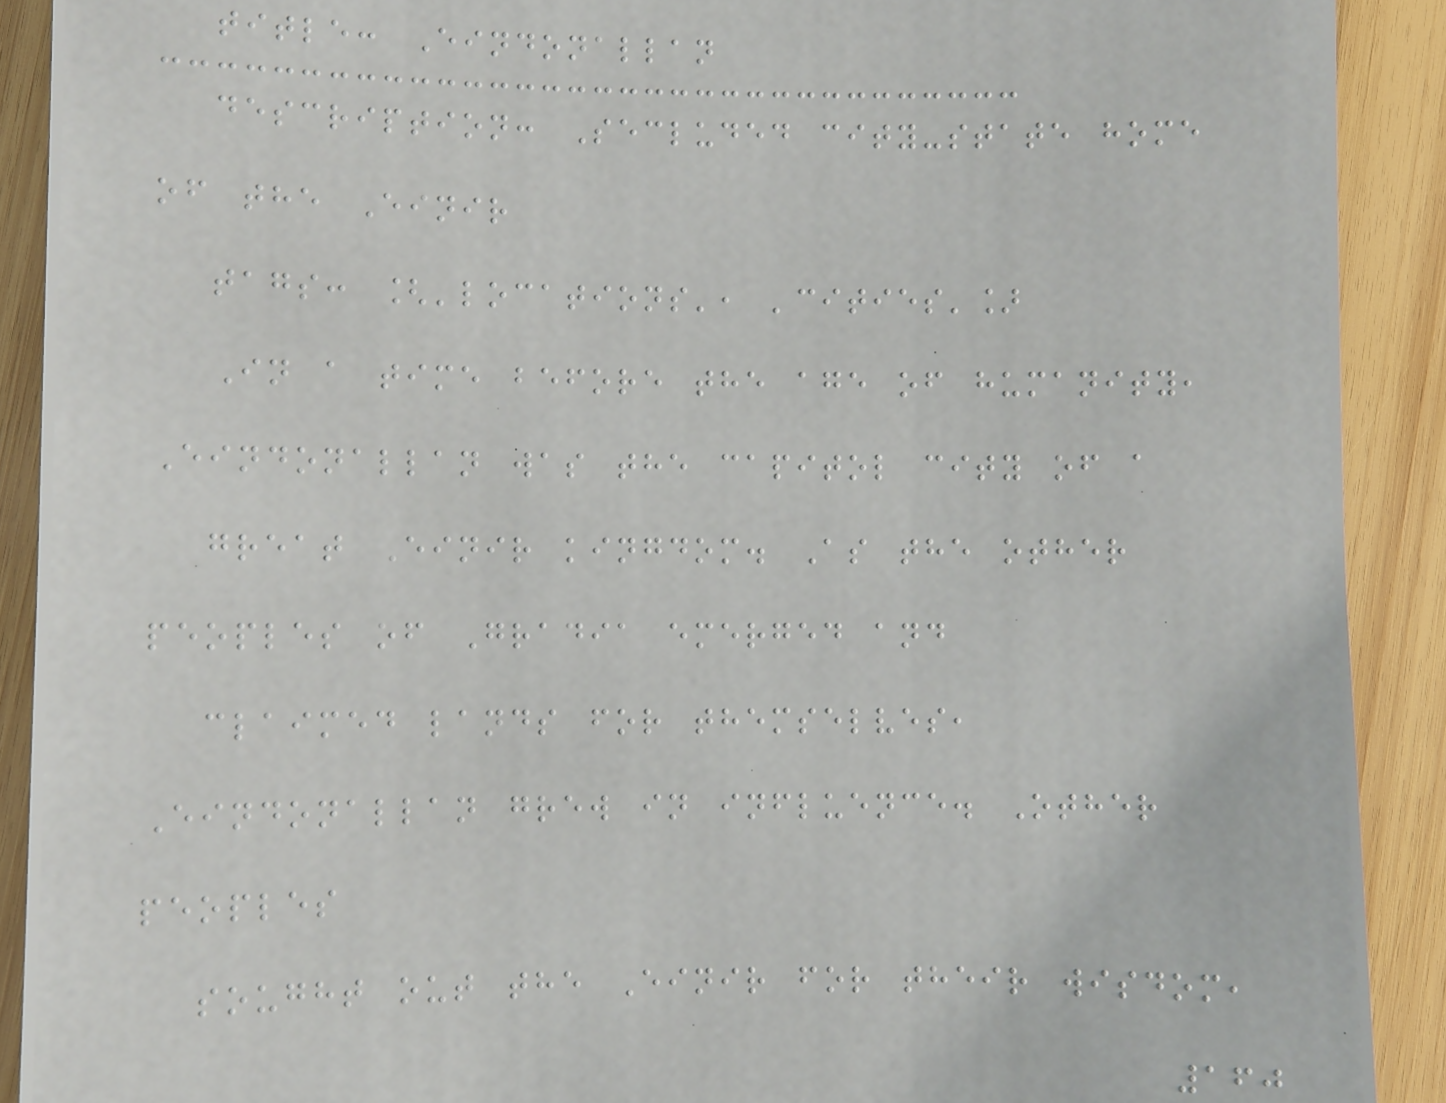title: Eindonallan
description: Secluded city-state home
of the Einir
tags: ['locations', 'cities']
In a time before the age of humanity,
Eindonallan was the capitol city of a
great Einir kingdom. As the other
peoples of Gradia emerged and
claimed lands for themselves,
Eindonallan grew in influence. Other
peoples
sought out the Einir for their wisdom,
160
